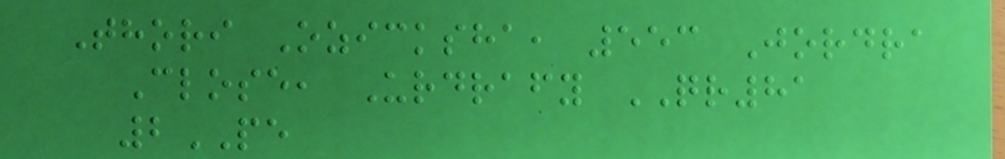Thori Ozicksha, 553 Jordra
Close, Urdrafy QR81
2PE
